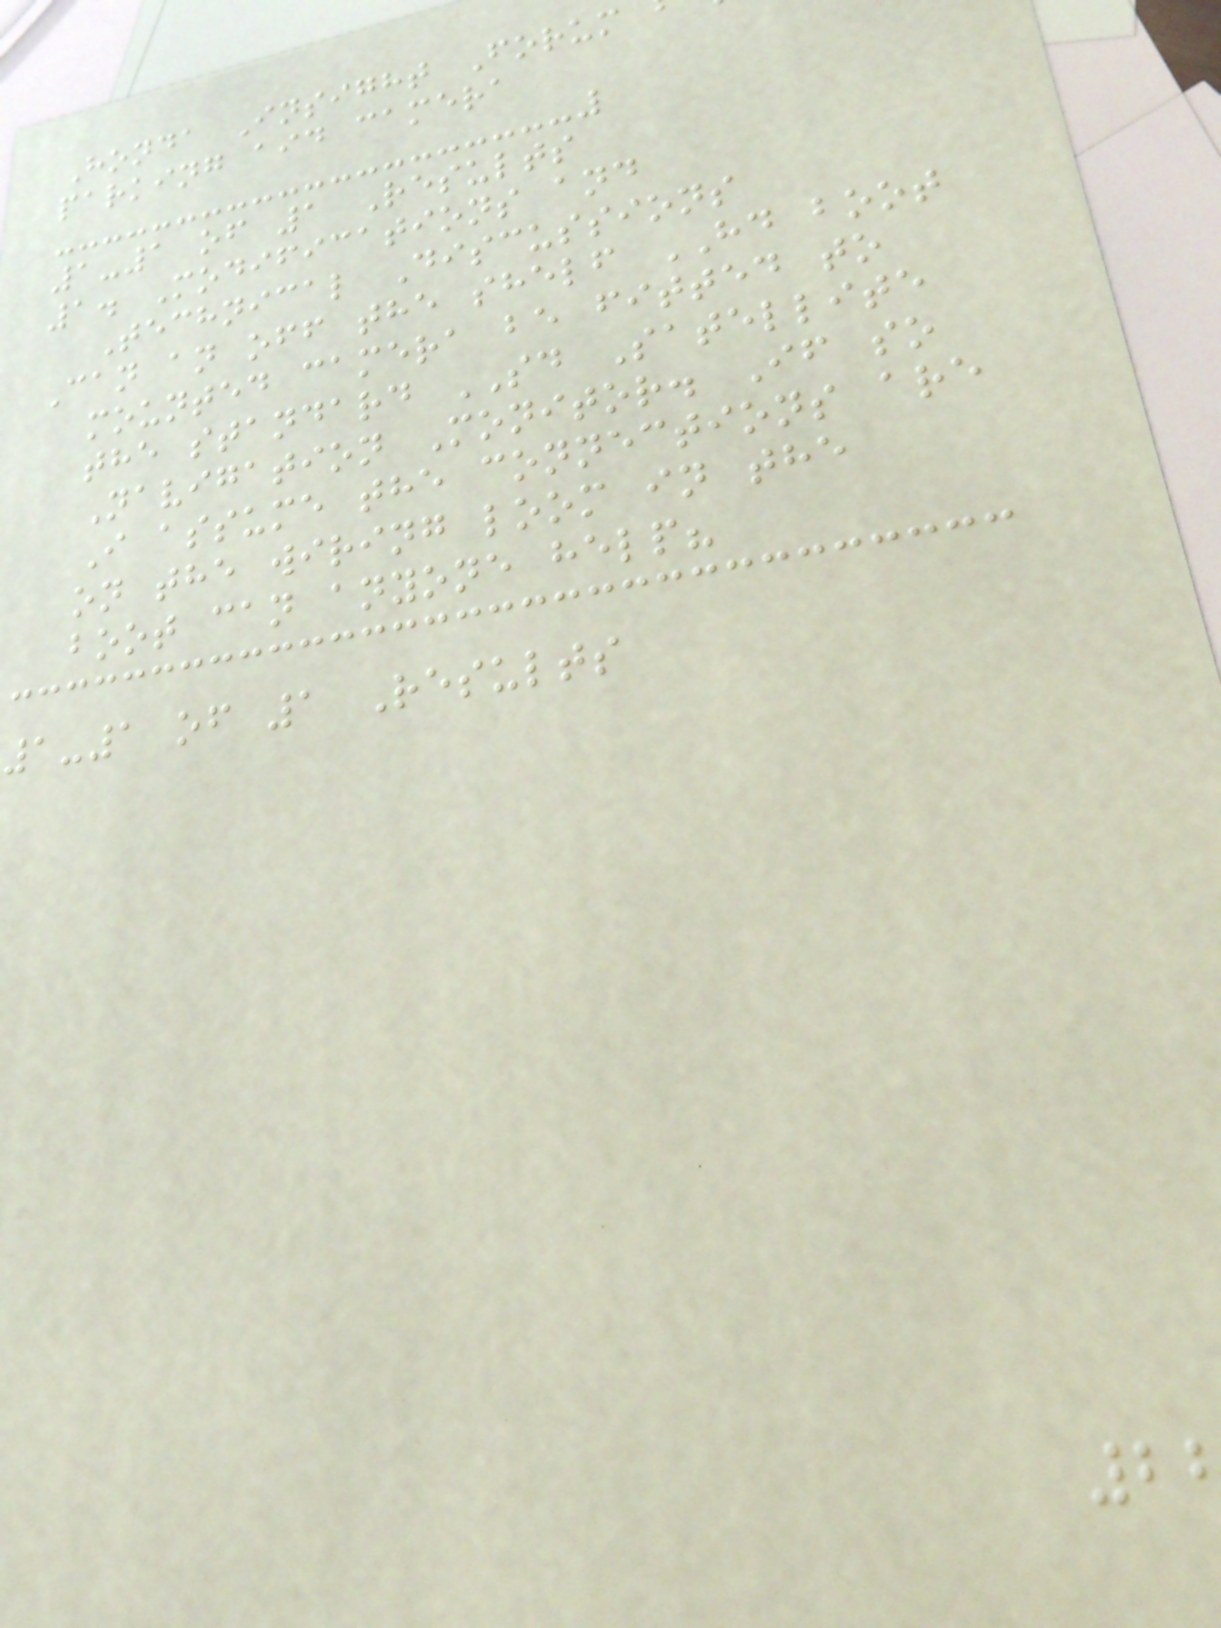Honda Insight Forum
parking aid camera
1-1 of 1 Results
1. Modifications and
Technical Discussions
Can an off the shelf HD boot
mounted camera be fitted to
the standard SD Satellite
Navigation Monitor. If so
I assume the connections are
on the wiring loom in the
boot can anyone help?
1-1 of 1 Results
